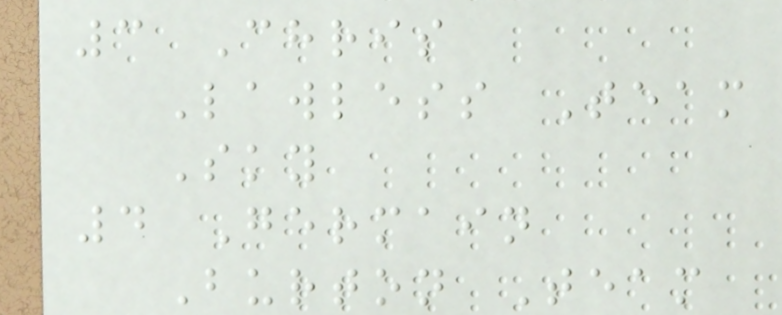3 Chris
Lawless Team
Sky
4 Germain
Burton Team
